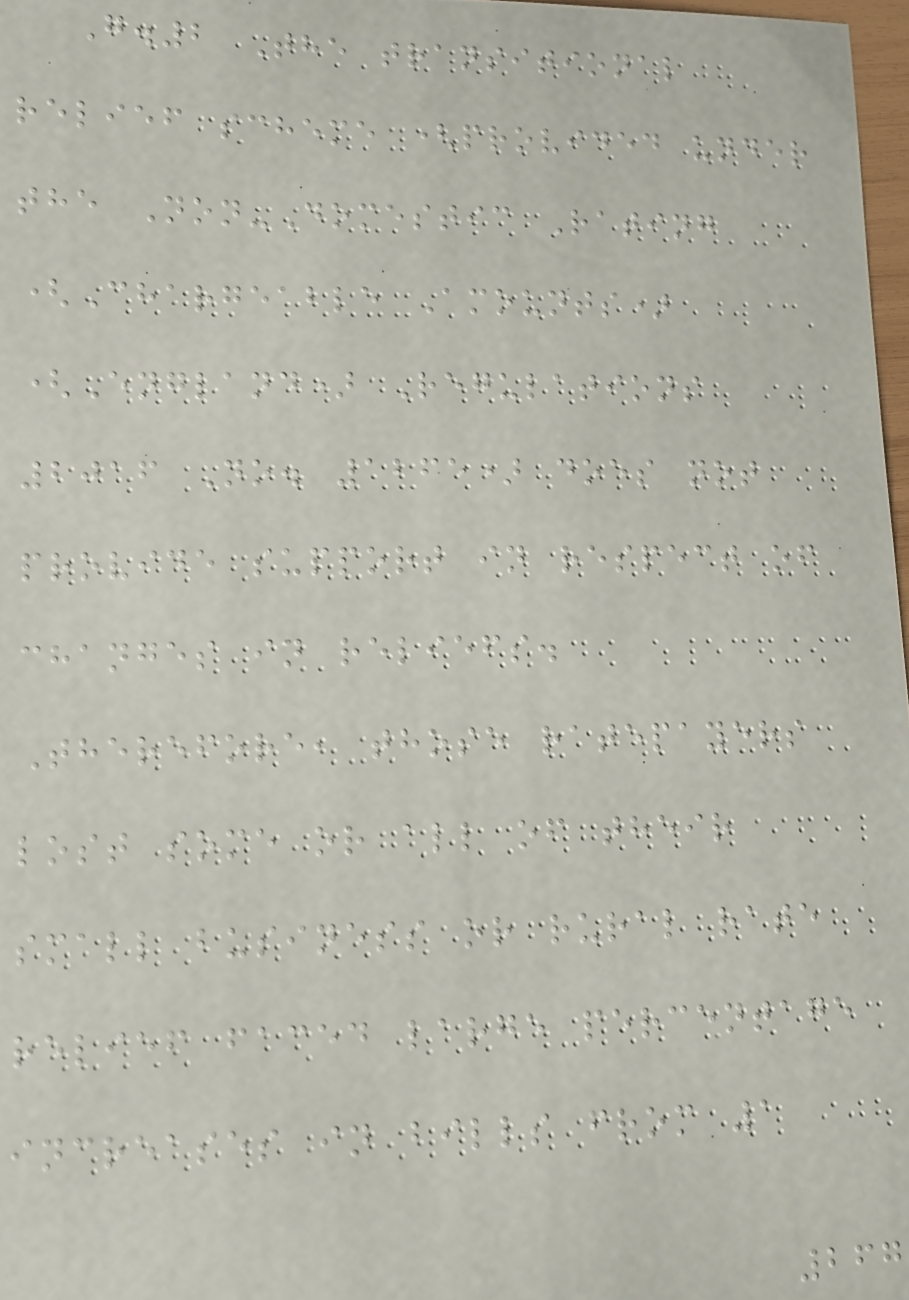G.2 The transitional
relief scheme (provided under
the Non-Domestic Rating
(Chargeable Amounts)
(England) Regulations
2016 No. 1265) does not
provide support in respect of
changes in reliefs.
Therefore, those ratepayers
lost some or all of their
small business or rural rate
relief faced large percentage
increases in bills from 1
267
